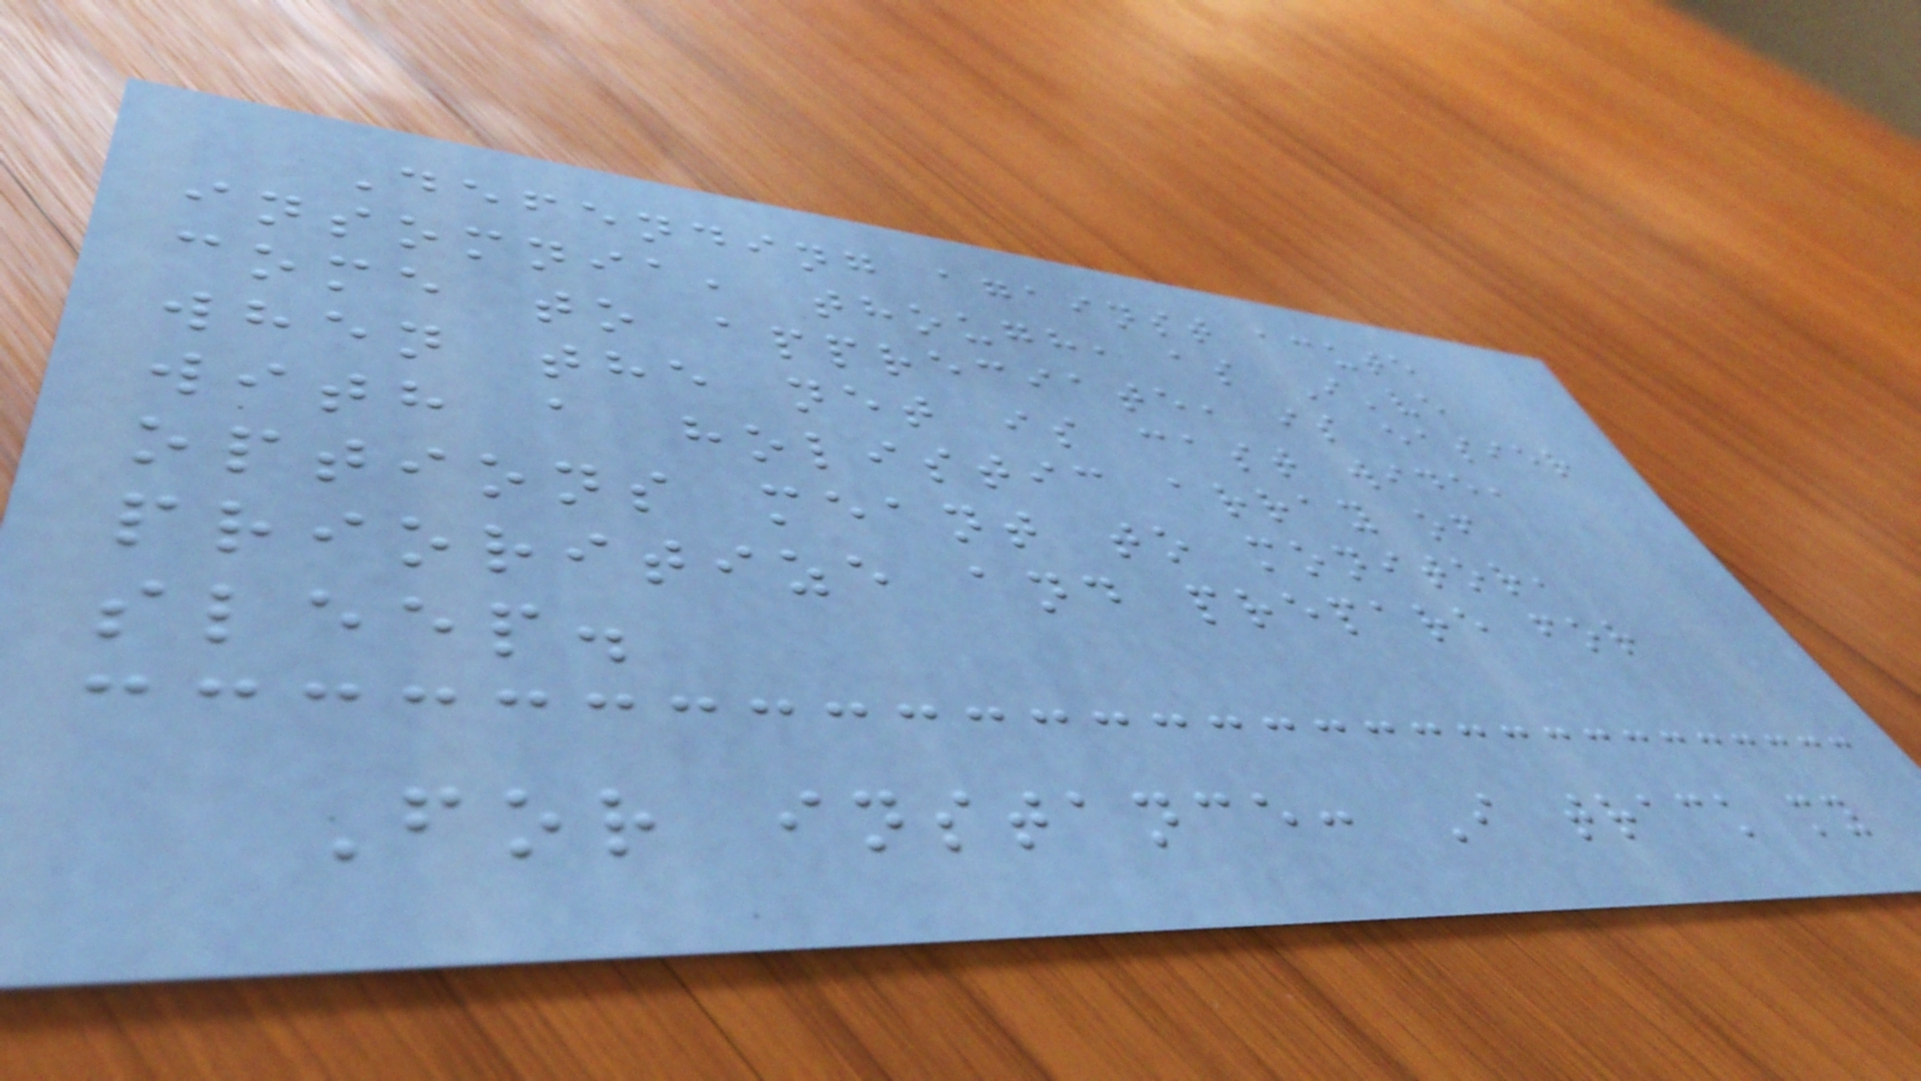Defending against acute
insomnia, though, as I've
come to appreciate, is easier
when the net is cast wide,
with a holistic array of
options meant to monitor,
prioritize and prepare for
sleep.
For instance: I track my
